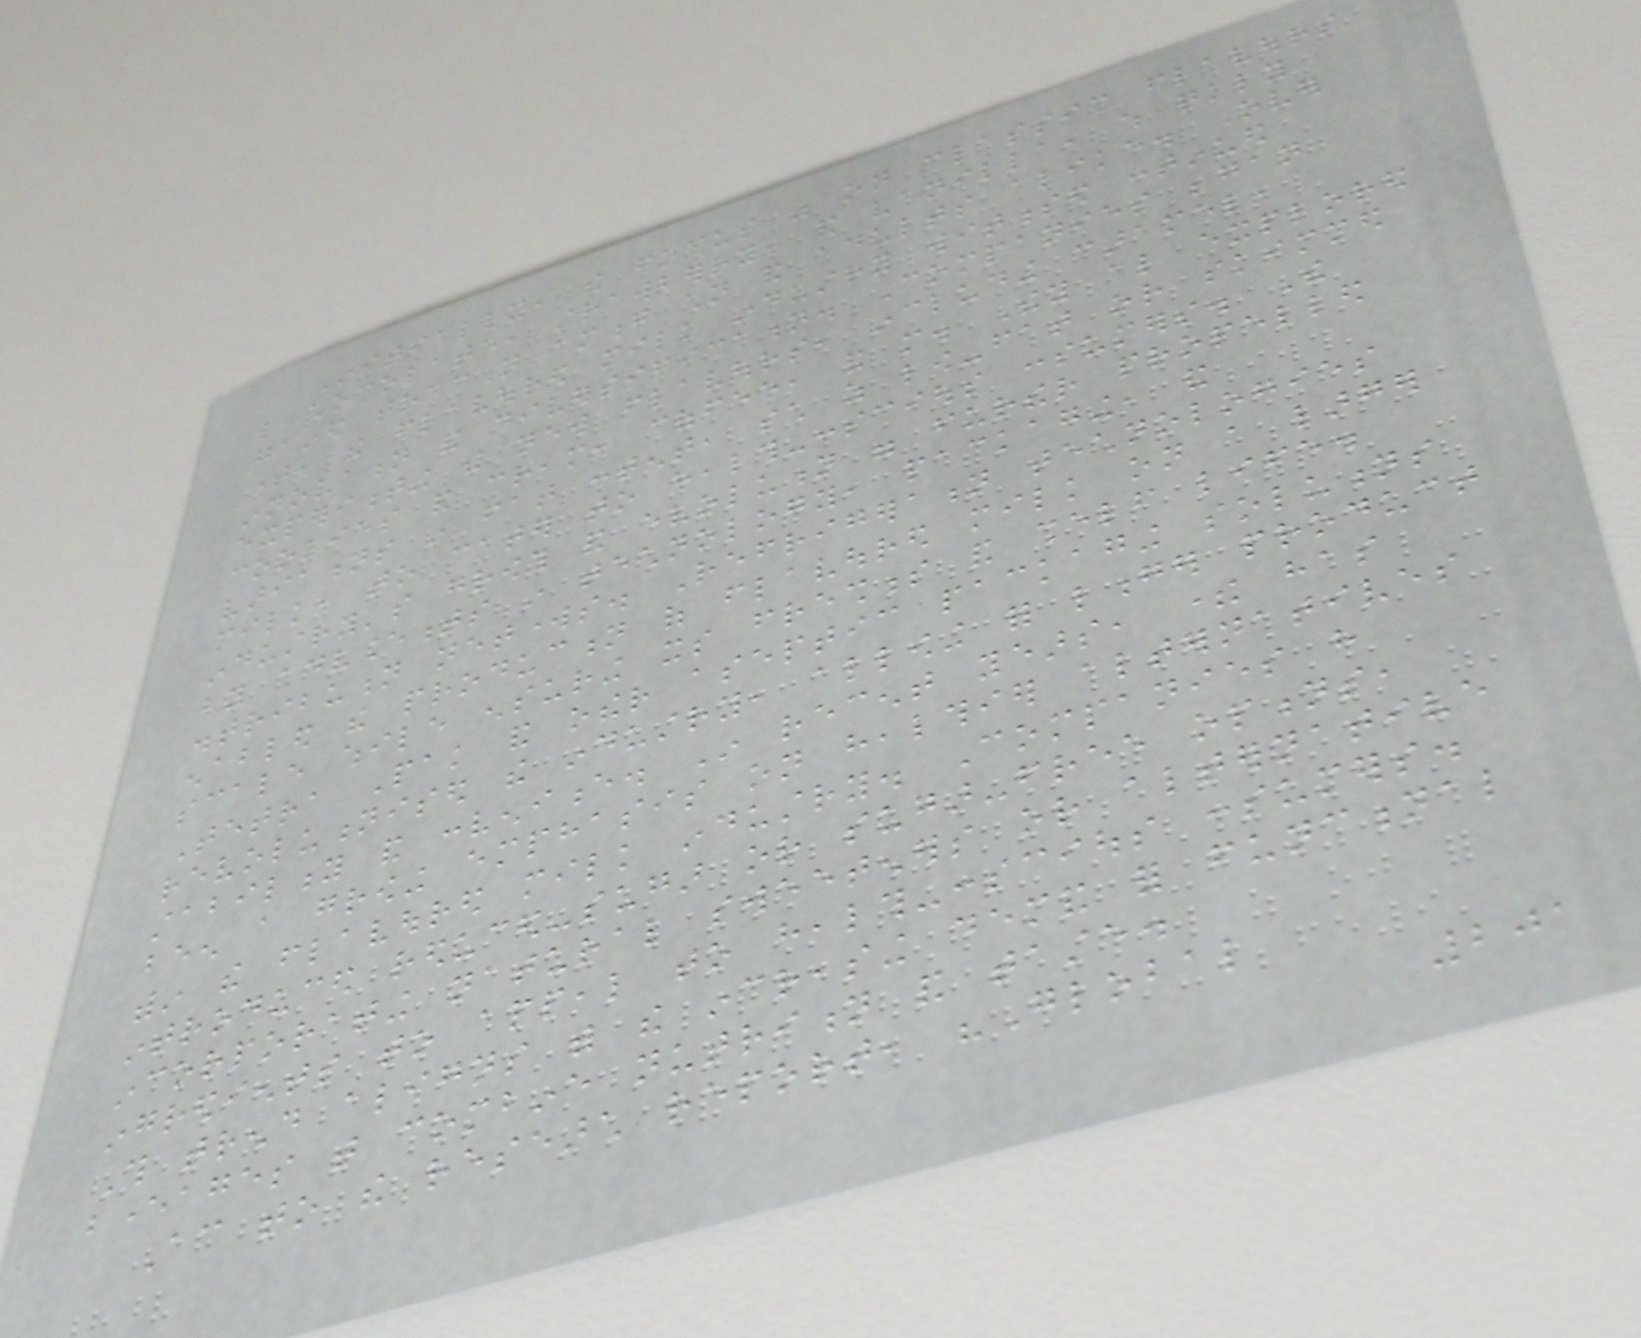Initially, the focus was on classic flavours
like chocolate, strawberry, and vanilla, which quickly
gained traction among children and adults alike. Over
time, the flavoured milk industry witnessed continued
innovation and diversification. Companies began
experimenting with new flavours, including caramel,
cookies and cream, coffee, and more. They also explored
variations in fat content, such as low-fat or skimmed
milk, to cater to health-conscious consumers. The
industry's growth and evolution were further propelled
by advancements in technology, packaging, and
distribution networks. Refrigeration technologies
enabled the production of flavoured milk on a larger
scale while ensuring its freshness and shelf life.
Tetra Pak and other aseptic packaging solutions
revolutionised the industry, allowing for longer product
stability and convenience. In recent years, there has
been a growing emphasis on healthier alternatives
within the flavoured milk industry. Companies have
introduced reduced-sugar or sugar-free options,
incorporating natural sweeteners or alternative
ingredients to appeal to health-conscious consumers.
This trend aligns with the increasing demand for functional
beverages that combine nutrition and taste.
According to the research report, "Global
201
